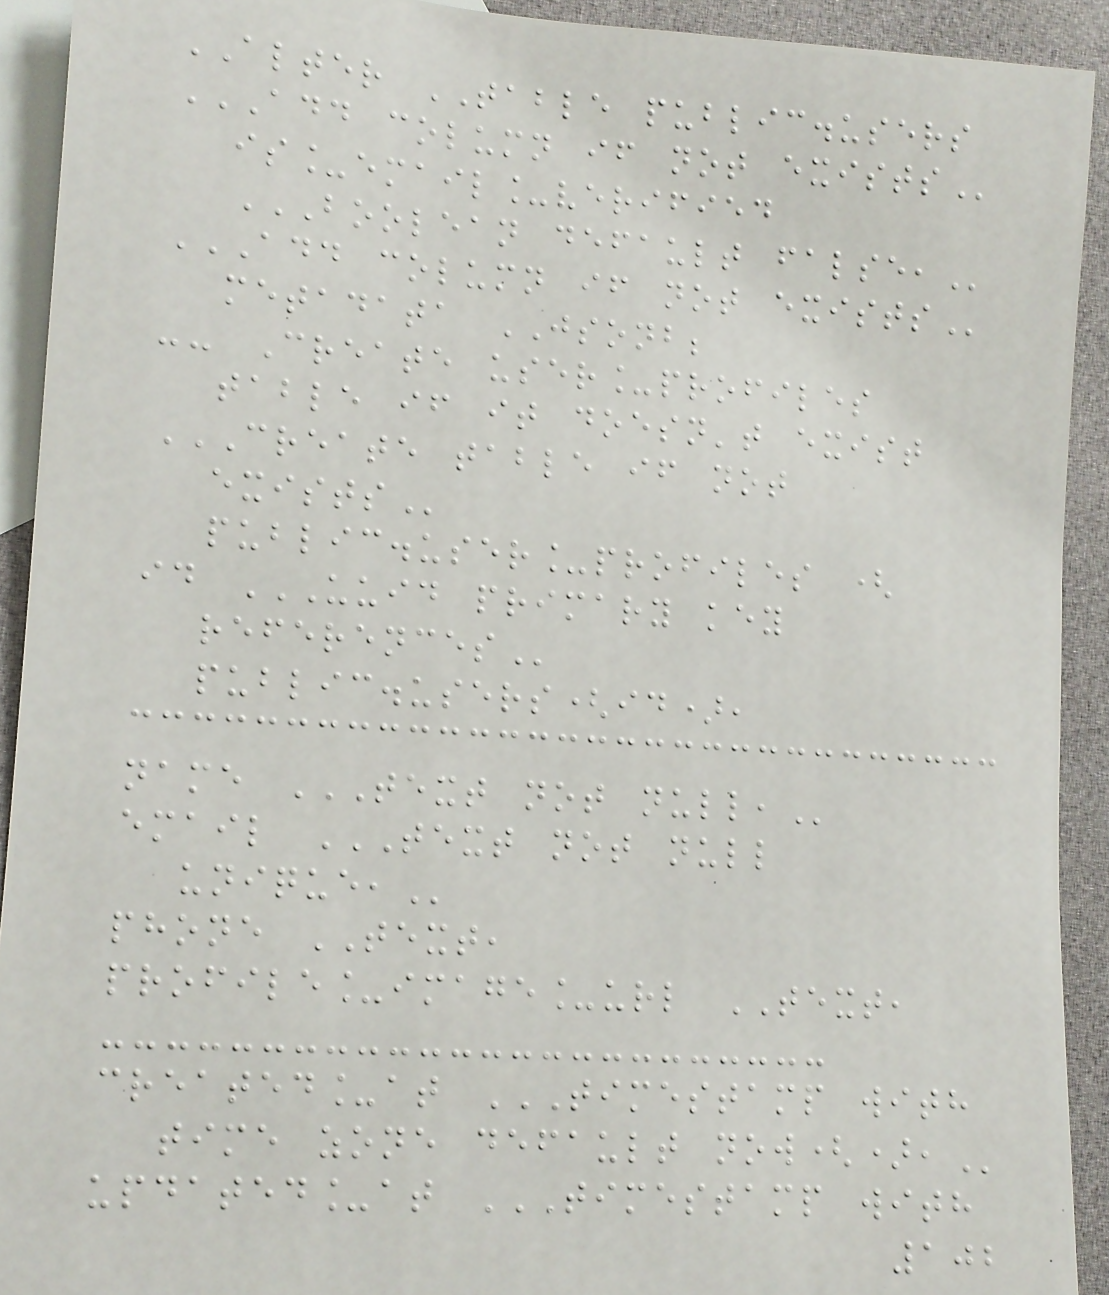ALTER TABLE public.users
ADD COLUMN IF NOT EXISTS
is_email_verified
BOOLEAN DEFAULT FALSE,
ADD COLUMN IF NOT EXISTS
metadata JSONB;
-- Create user_profiles
table if it doesn't exist
CREATE TABLE IF NOT
EXISTS
public.user_profiles (
id UUID PRIMARY KEY
REFERENCES
public.users(id),
name TEXT NOT NULL,
email TEXT NOT NULL
UNIQUE,
phone TEXT,
profile_image_url TEXT,
created_at TIMESTAMP WITH
TIME ZONE DEFAULT NOW(),
updated_at TIMESTAMP WITH
102
